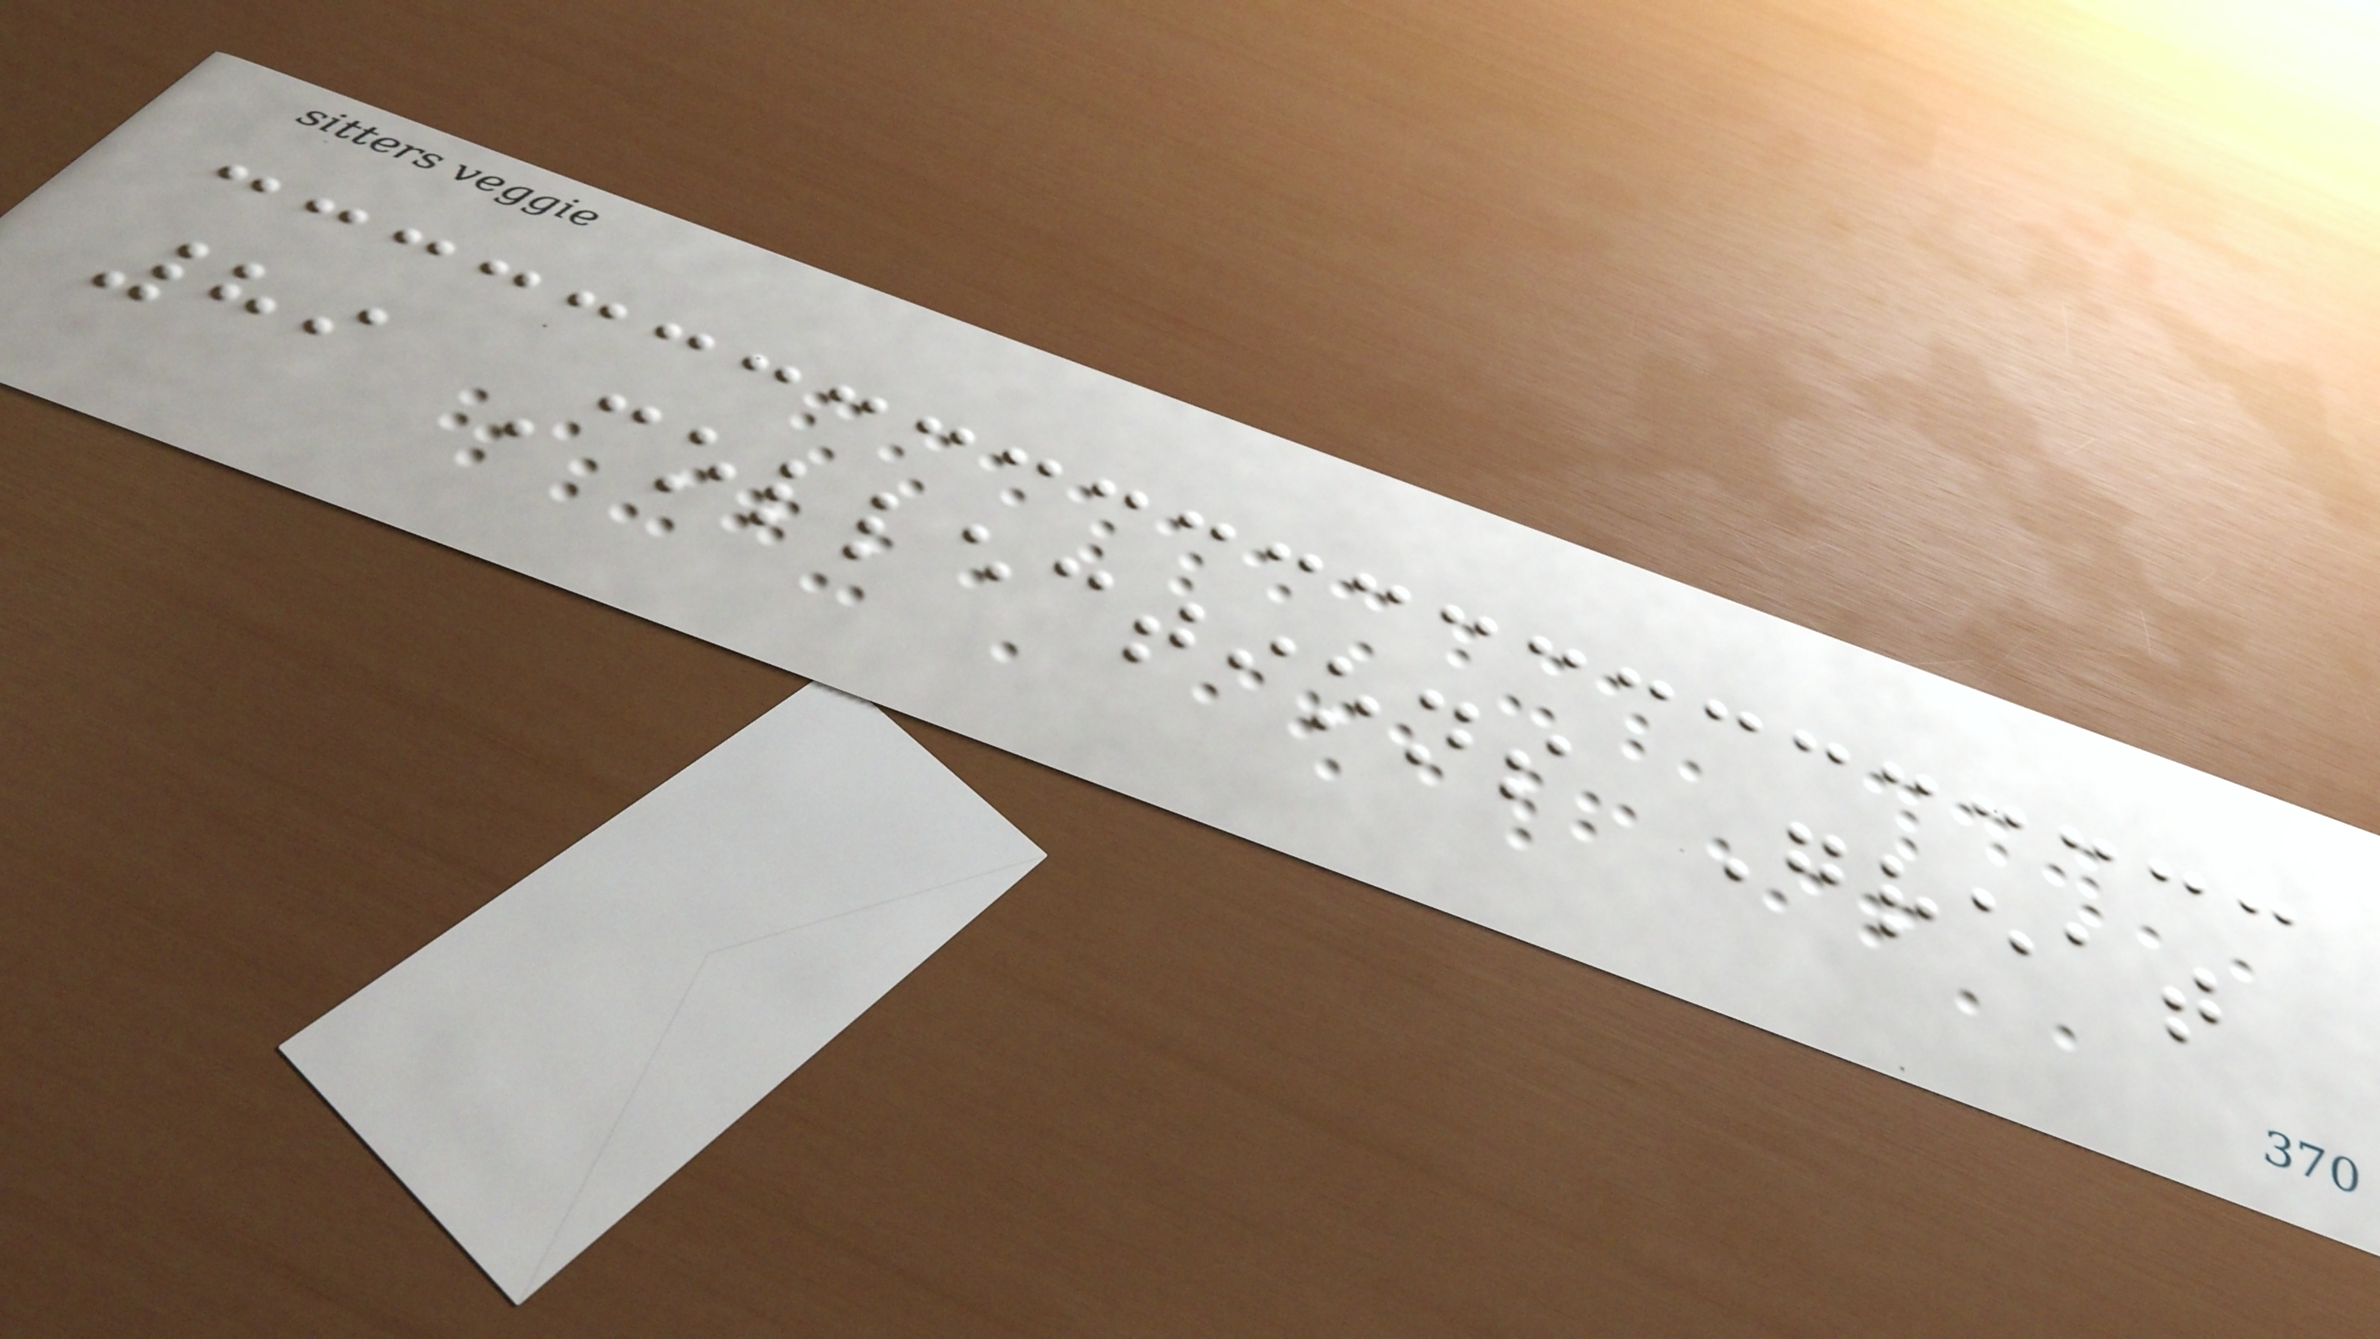89 Collections Great
